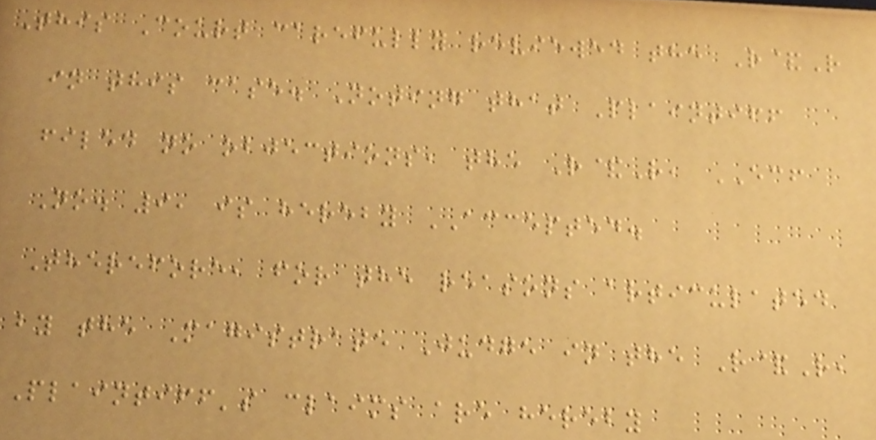This Court carefully reviewed the R&R
in this case. Noting that Plaintiff
filed no objections, the R&R, ECF
No. 9, is hereby ACCEPTED.
Therefore, for the reasons articulated
by the Magistrate Judge in the R&R,
Plaintiff's claims are hereby
